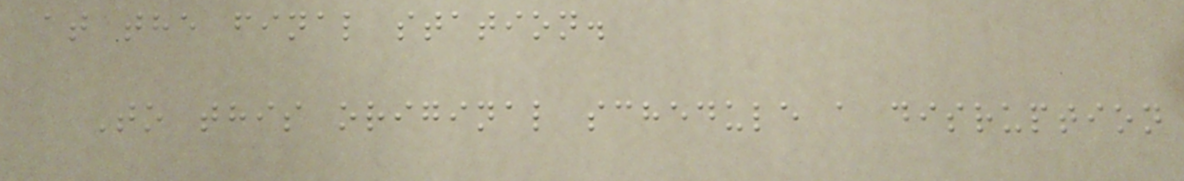at the final station.
To this original schedule a disruption
